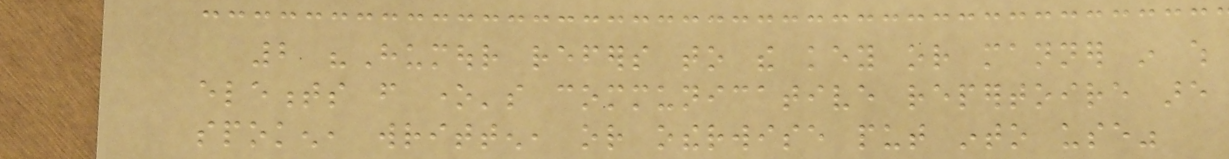2 "Humour refers to the key or manner in which
elements from one's communicative repertoire are
spoken, written, or otherwise put into use"
